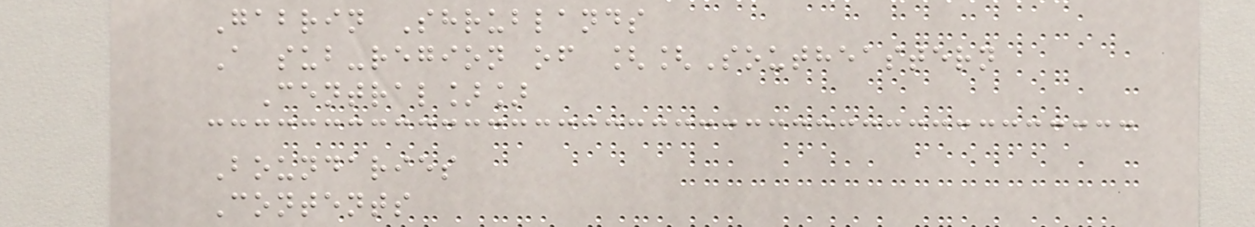Gabrin Shrublands
A sub-region of [[Southeastern
Central]]
Boundaries
Contents
